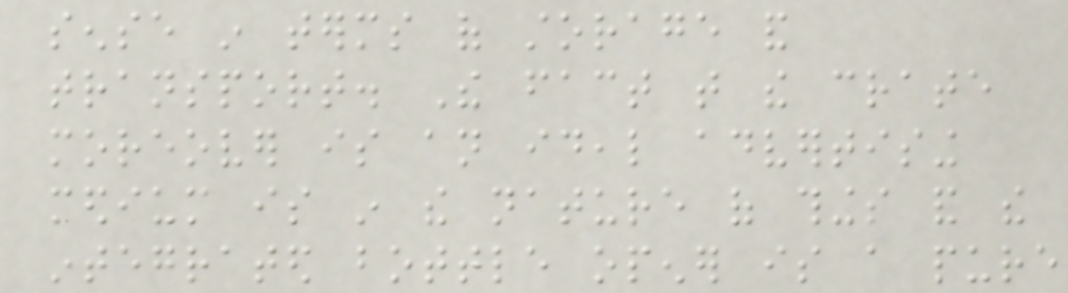sense in terms of storage and
transport. The fact that the crate
moreover is an ideal advertising
medium is in the nature of things and the
integrated bottle opener is a pure
